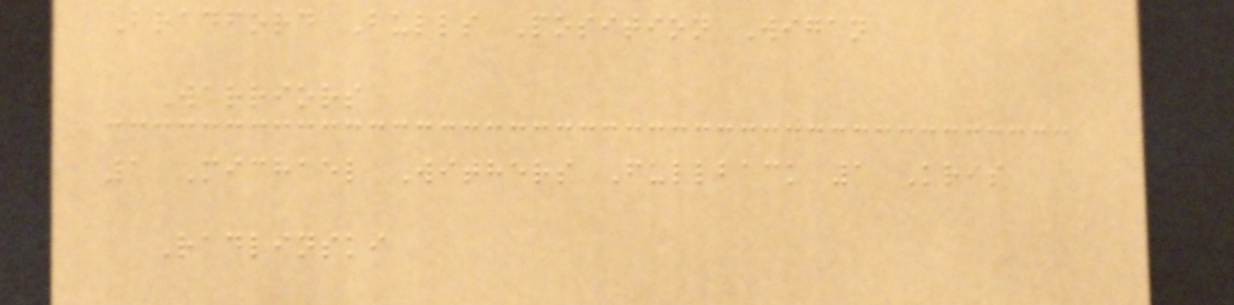Bradford Bulls Position Wigan
Warriors
1 Michael Withers Fullback 1 Kris
Radlinski
